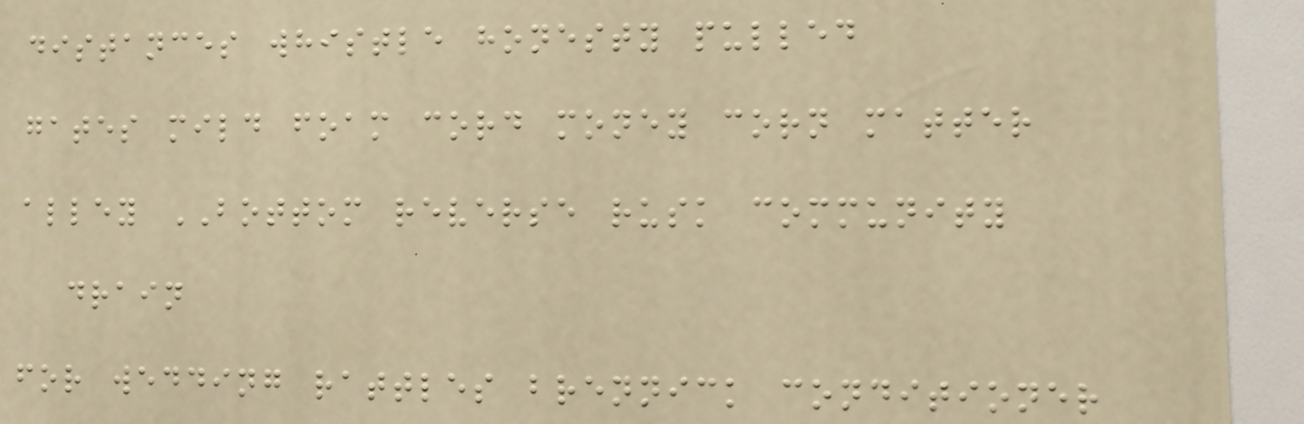distances whistle honesty pulled
gates mild foam cord money corn matter
alley BOTTOM reverse rusk community
drain
for wedding rattles brennick conditioner
